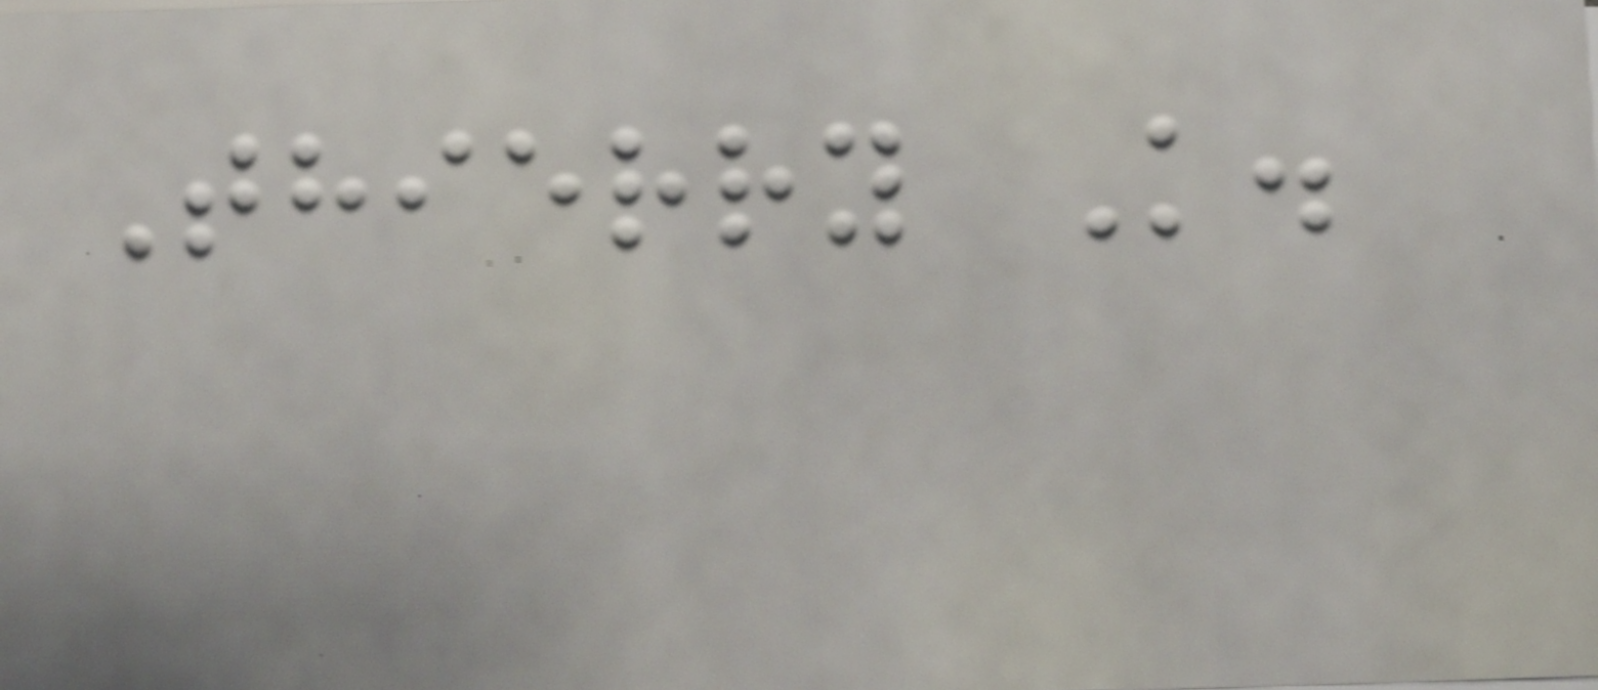Thierry K.
